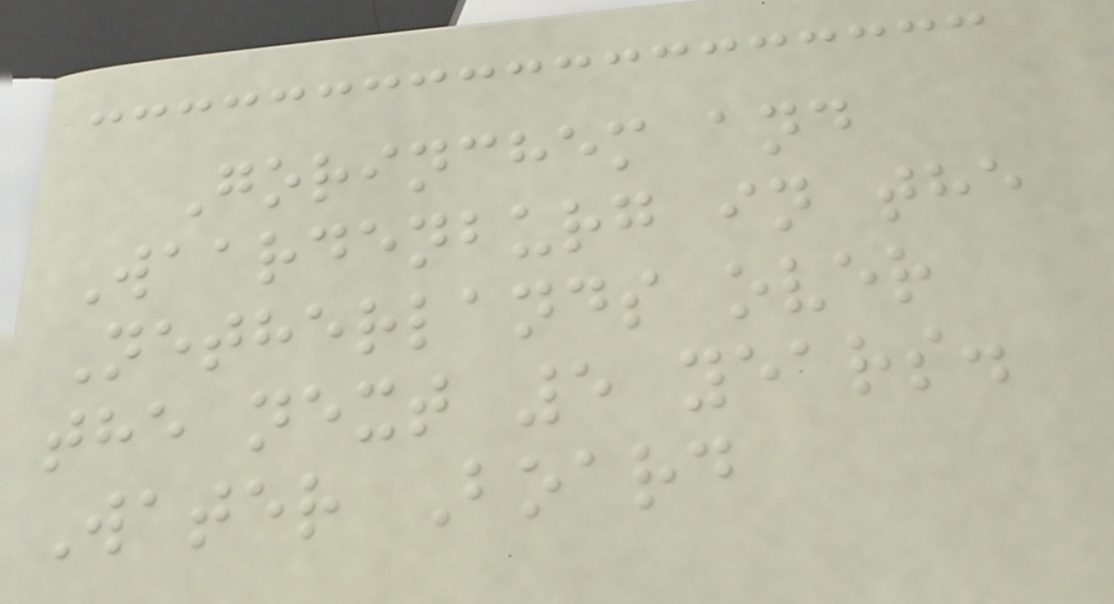Gorinchem and
Waardenburg in the
Netherlands over
the next 5 years.
Water Board
